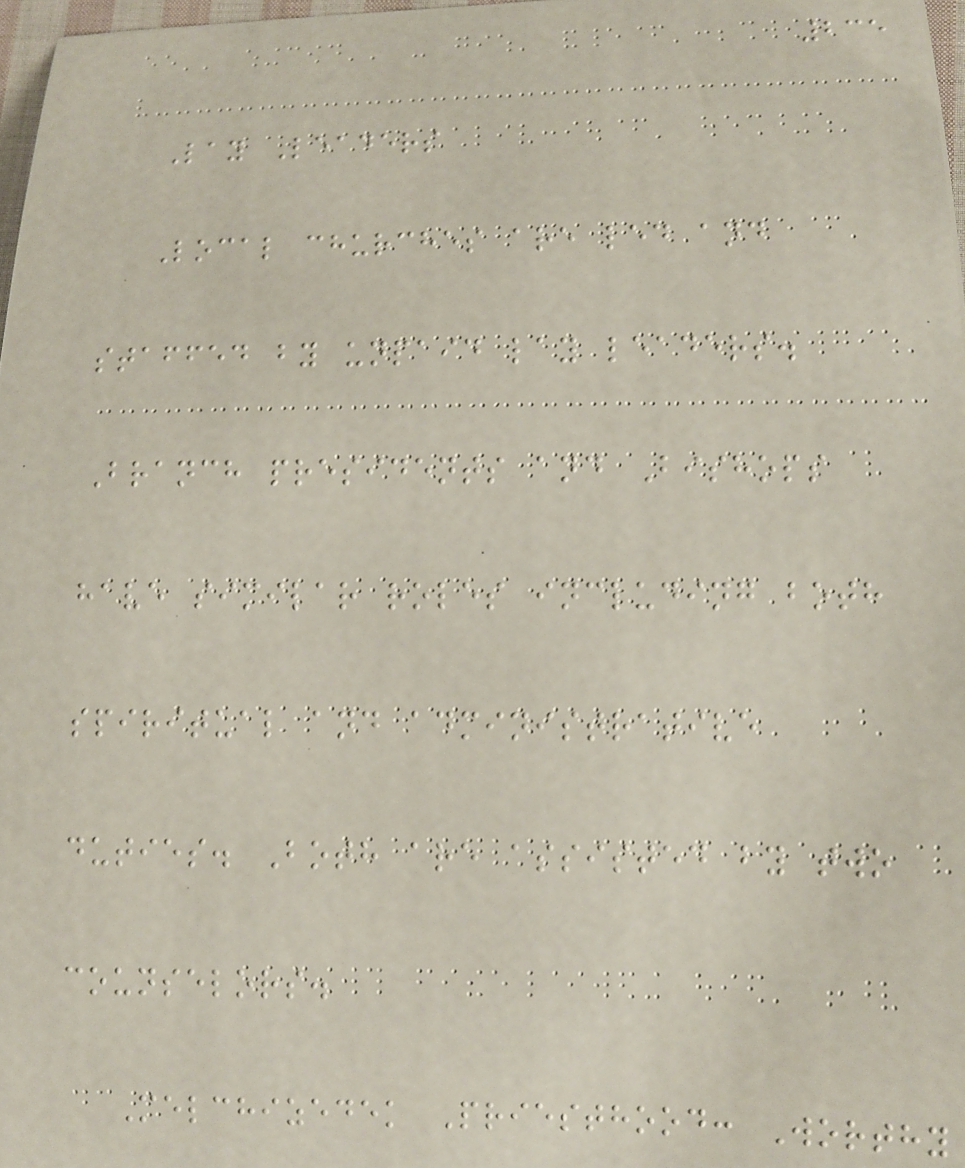235
Lay Leaders
Local churches are led and
staffed by unpaid lay leaders.
Branch presidents and Bishops
have similar roles including both
spiritual and administrative
duties. Both are assisted by two
counselors.
Melchizedek Priesthood: Worthy
